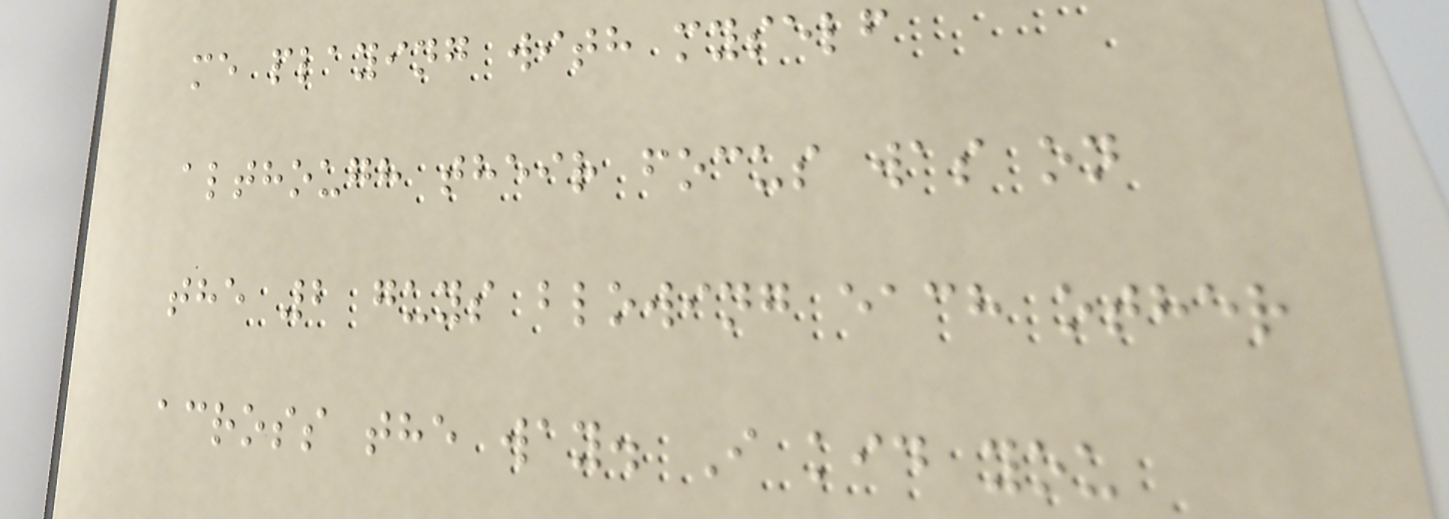me playing with myself
although their focus was on
the 2 guys blowing each other
across the way. I kid you
